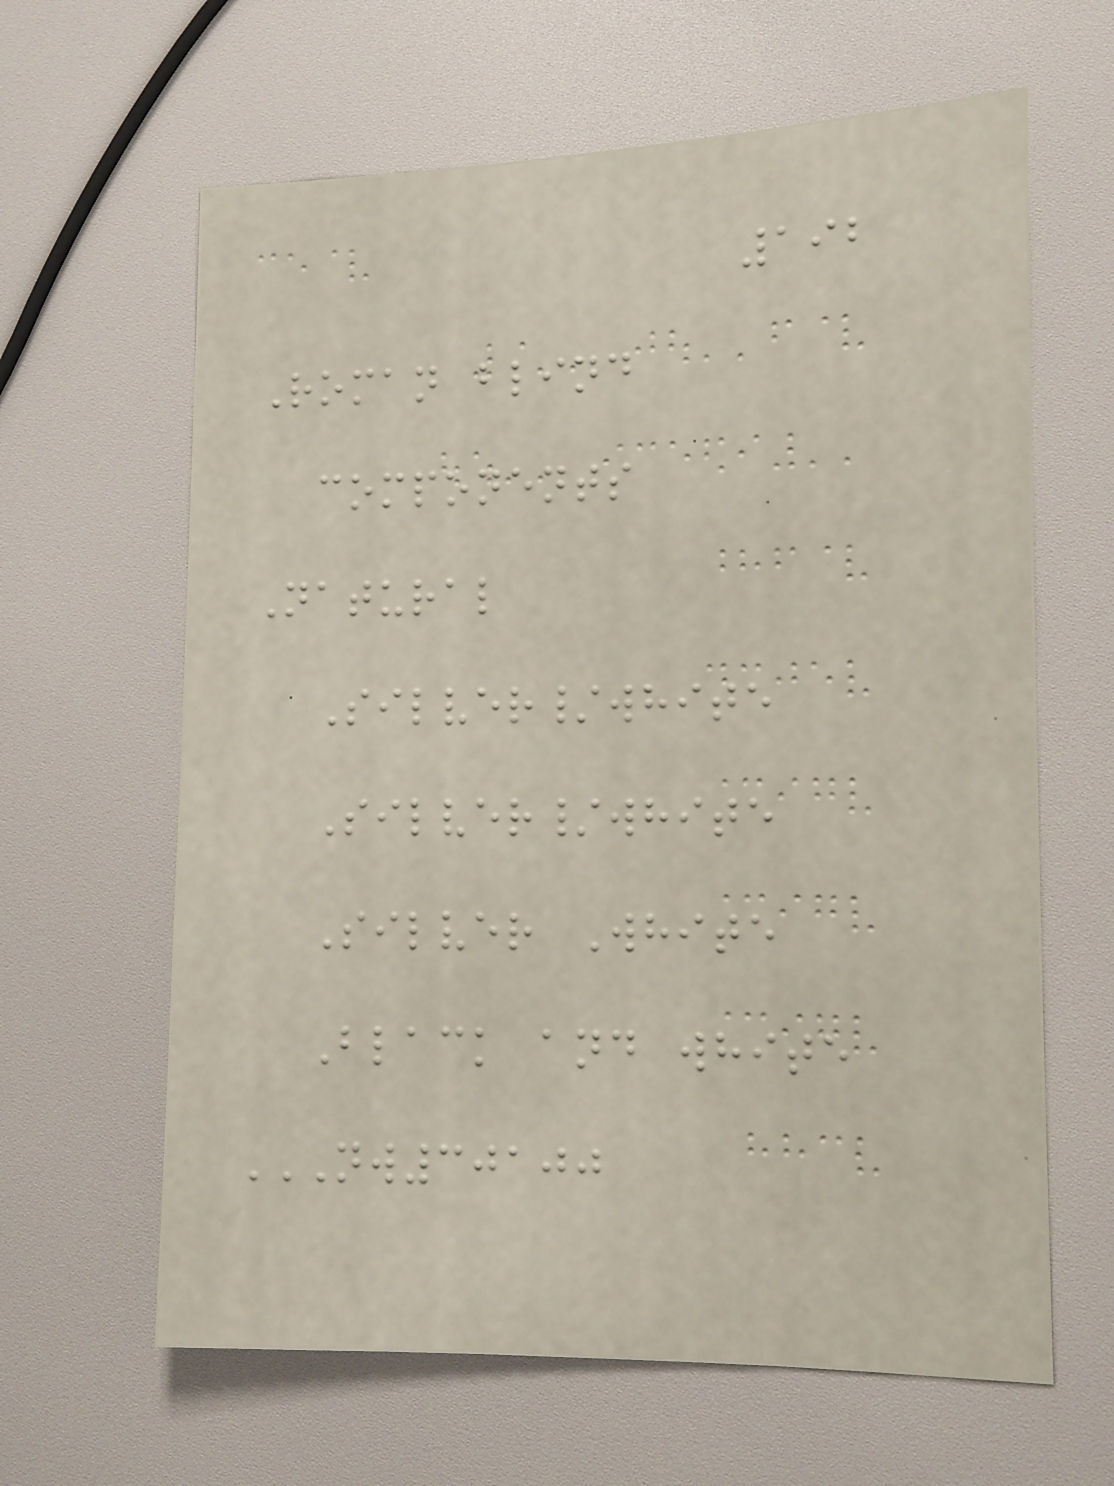192
Roman blind
components
Natural
Silver/white
Silver/white
Silver White
Black and white
NW30100
